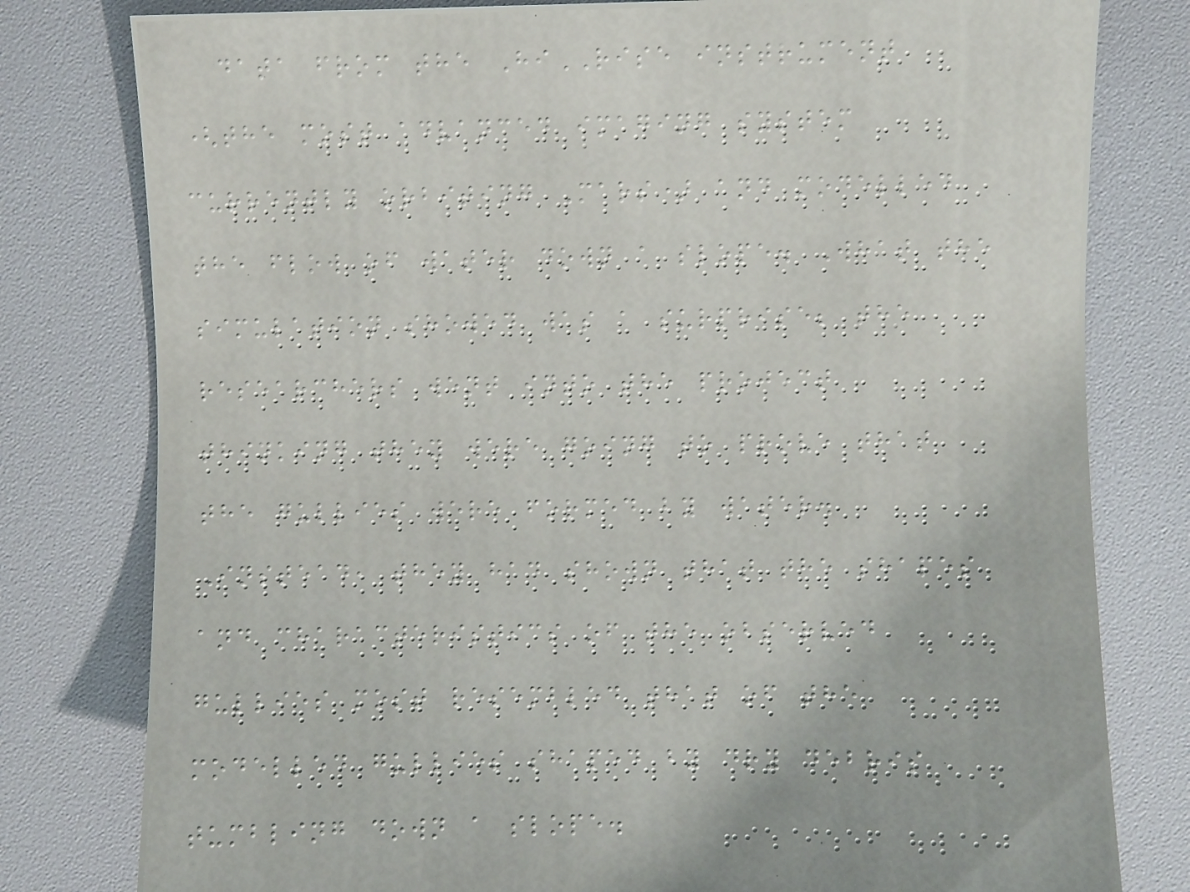data from the HiRISE instrument
(the most advanced imaging system
currently orbiting Mars) and modelled
the flow of water down a slope. What the
simulation showed was a surprise; the
researchers went into the project
thinking they were going to prove that
the gullies were formed by water.
Instead, they had shown that the shapes
and characteristics of the observed
gullies most resembled that of the
modelled gullies shaped by dry debris
tumbling down a slope.
